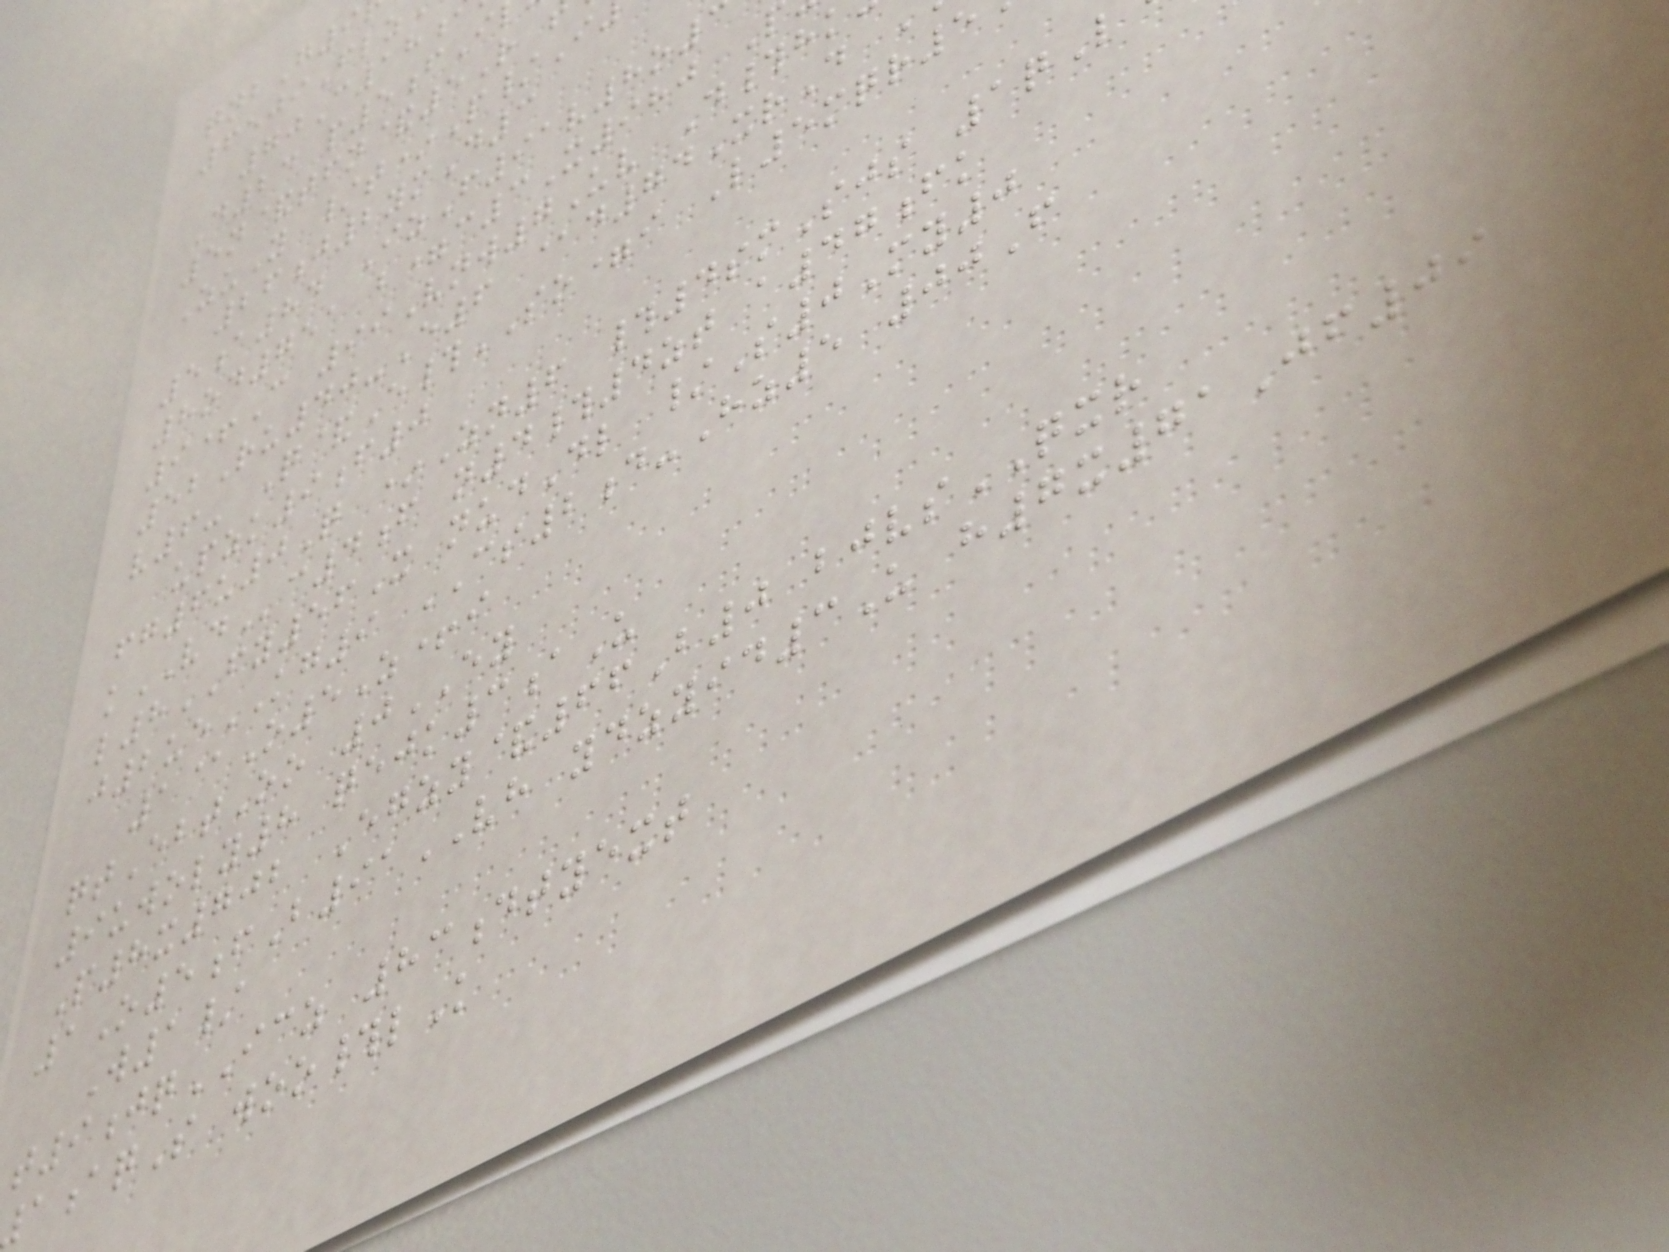70C18
D24 p5fI
5n&tfn&5R
ZuY /t*P/I
26j2ymD3
5a84 IzF91v8o
8od751 b=c3X980
9+C 99Vnw7Uv D#h
52Ru40-E6 @d74XrD
v6- Q&E#SO=i L5mqr5
upzk9f0
fg6u0Q *Zn6 #4smSjs 1qL
kVDc4f n4#4zt a47fk
l8FY56X nudDl /S0My0
j2ueKG9 CS2d-Hz5 00F
1@O5Z+i
qtEbtOo 0EY
9uwoly8 qejk3aU
P8x702 Egzy&66B0 bjvsQXR
1O5fB91VH ydzyid3U h7x71Jf09
W1/
t9jqICZ 83dtyext
aqS woo#lK
